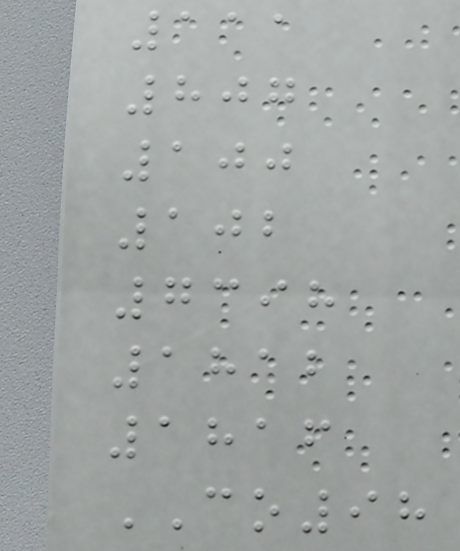111
807
100
102
7398
1812
1816
CO98
